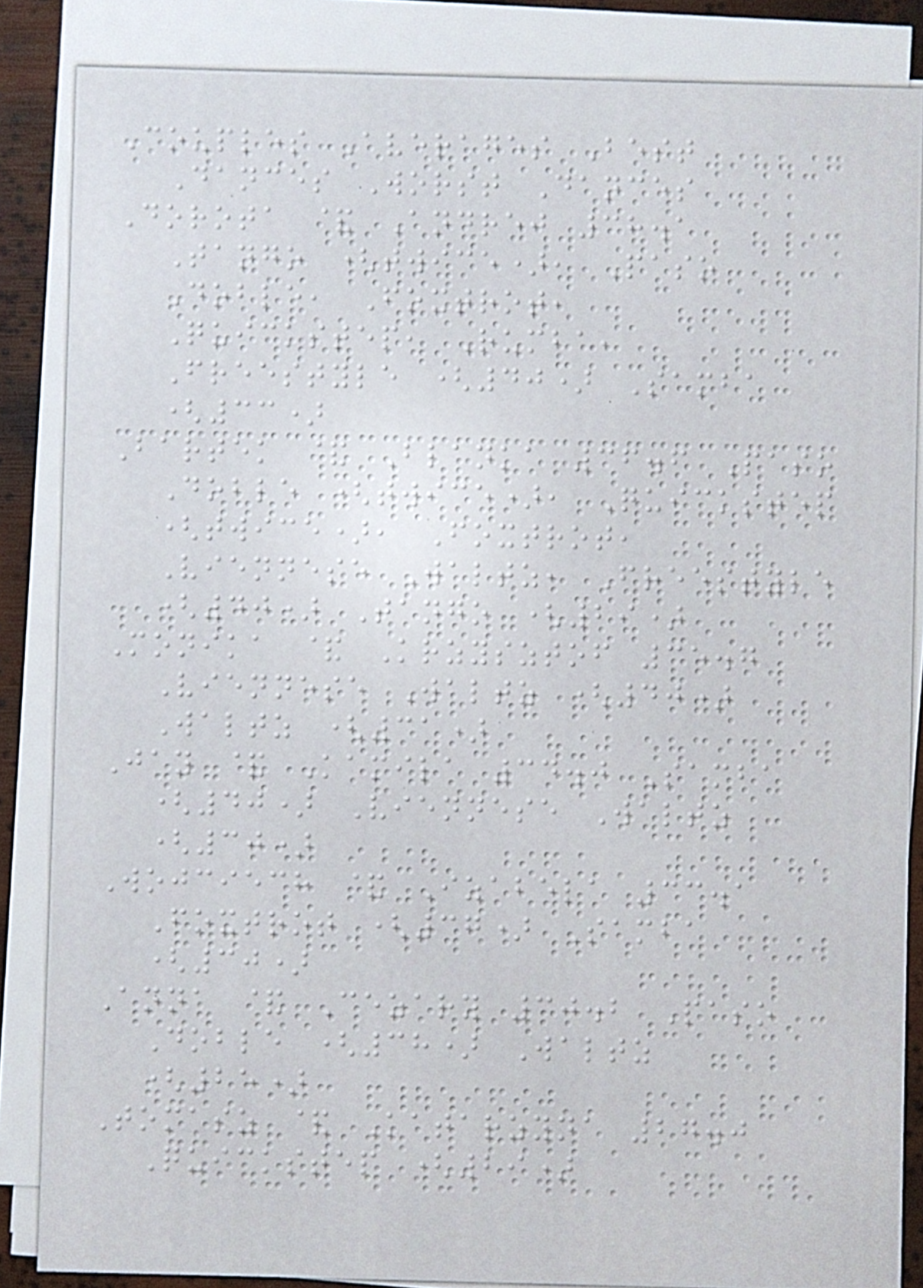Couples Averages Best
Dances Worst Dances
Dorota & Andrej 38.1
Tango (twice), Paso
Doble, Foxtrot,
Quickstep, Rumba,
Freestyle (40) Samba
(33)
Bartek & Blanka 36.6 Paso
Doble (twice), Quickstep
(twice), Foxtrot,
Viennese Waltz, Freestyle
(40) Tango (29)
Monika & Krzysztof 35.7
Viennese Waltz (40)
Waltz (31)
Jay & Kamila 34.0 Samba
(40) Viennese Waltz
(30)
Wojciech & Izabela 33.1
Foxtrot (37) Samba
(30)
Anna & Cezary 30.2 Paso
Doble (38) Waltz
(25)
Tomasz & Katarzyna 27.0
Quickstep (29)
